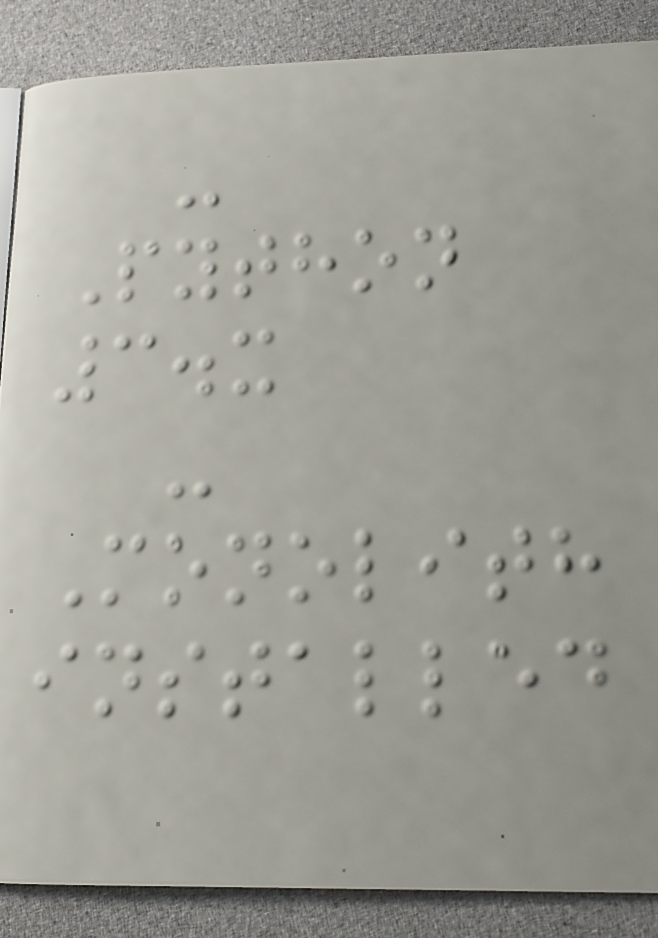-
Python
3.x
-
Monolith
installed
